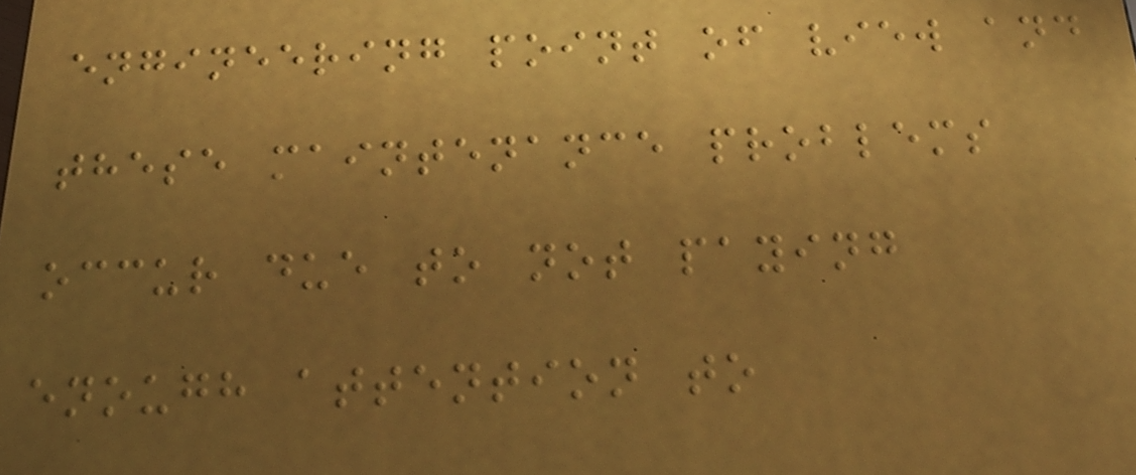engineering point of view and
these maintenance problems
occur due to not paying
enough attention to
